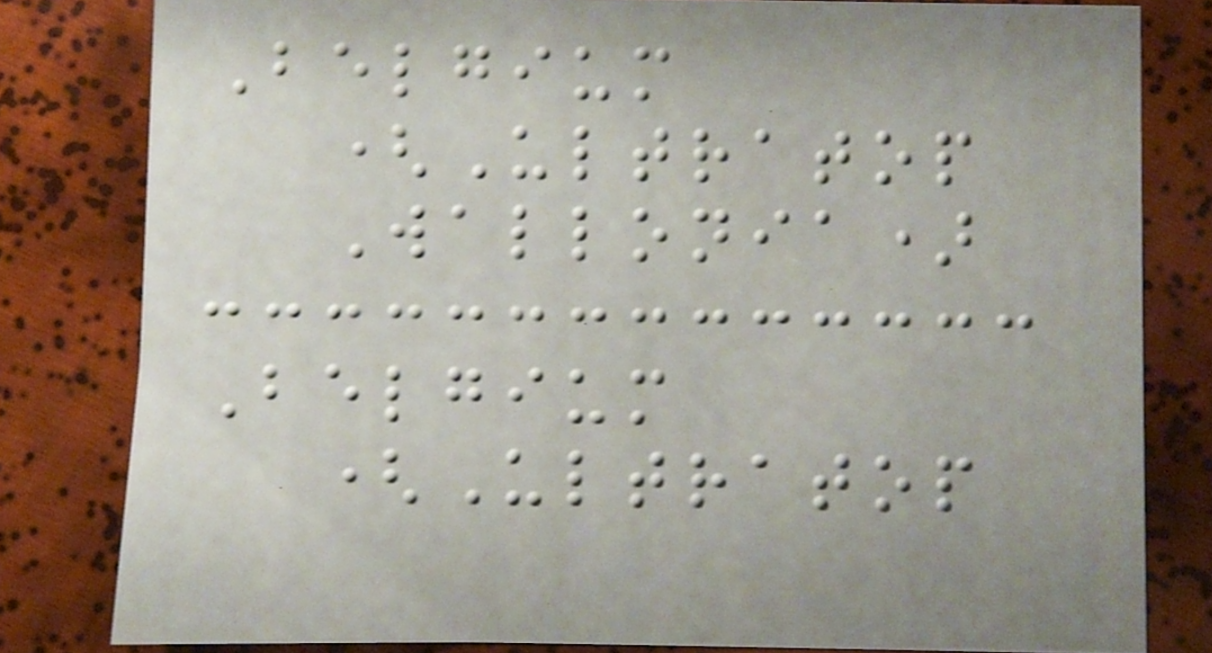Belgium
(Ultratop
Wallonia)
Belgium
(Ultratop
